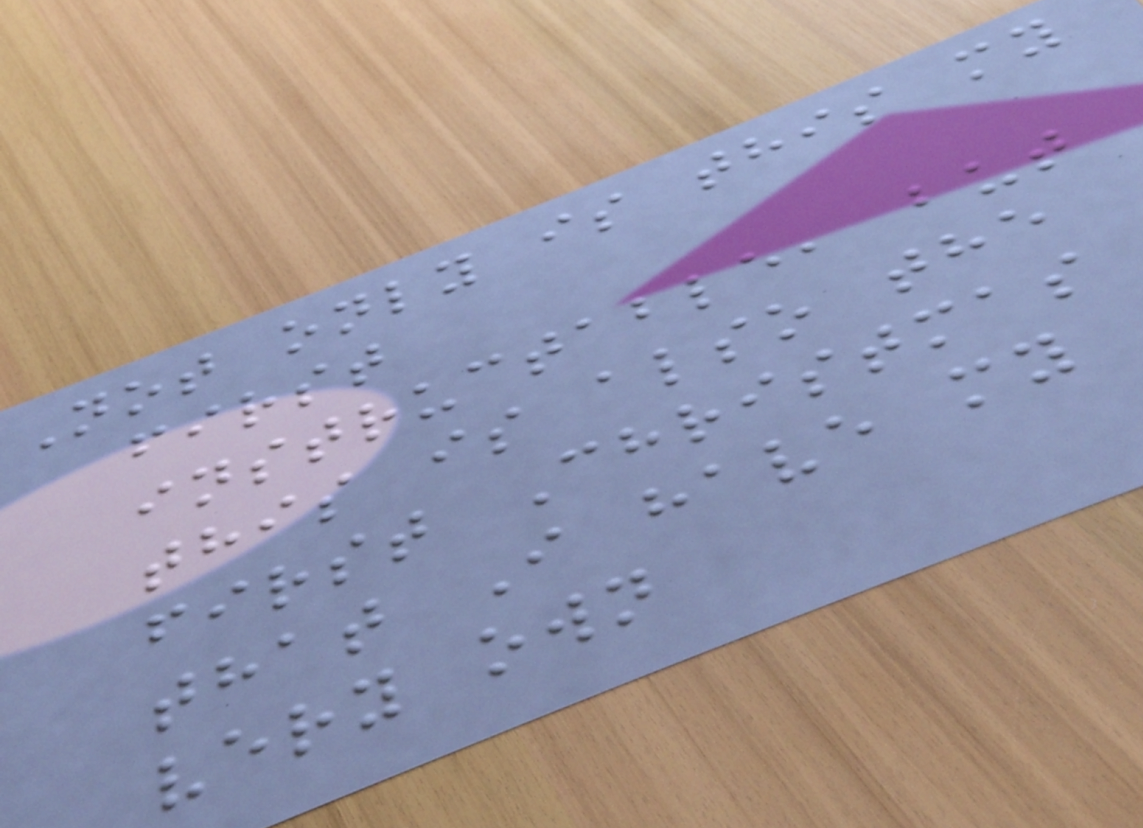Not only is this my
first
instructable, but
this is also the
first Christmas
that I have my
very own
